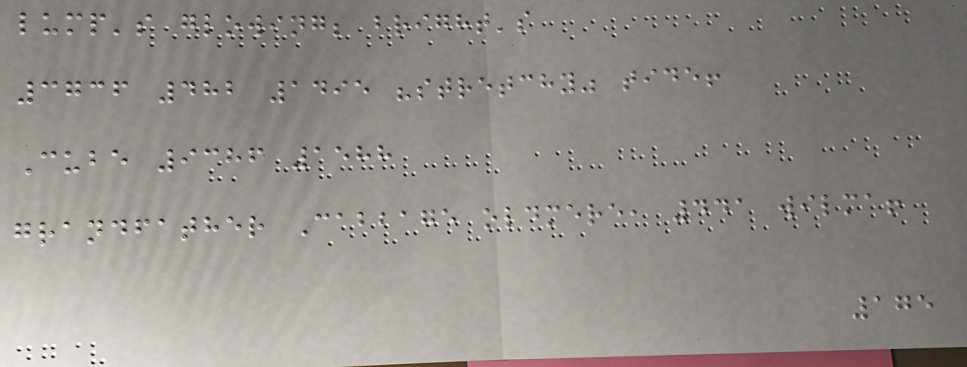lump's glowing; bright's
3736 482 1495 "stretchy" tide!
Cube 9386 1588
grandfather Cabbage oldmere, 441 wilma!
175
